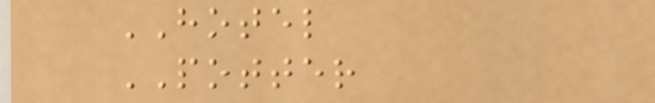HOTEL
POTTER
